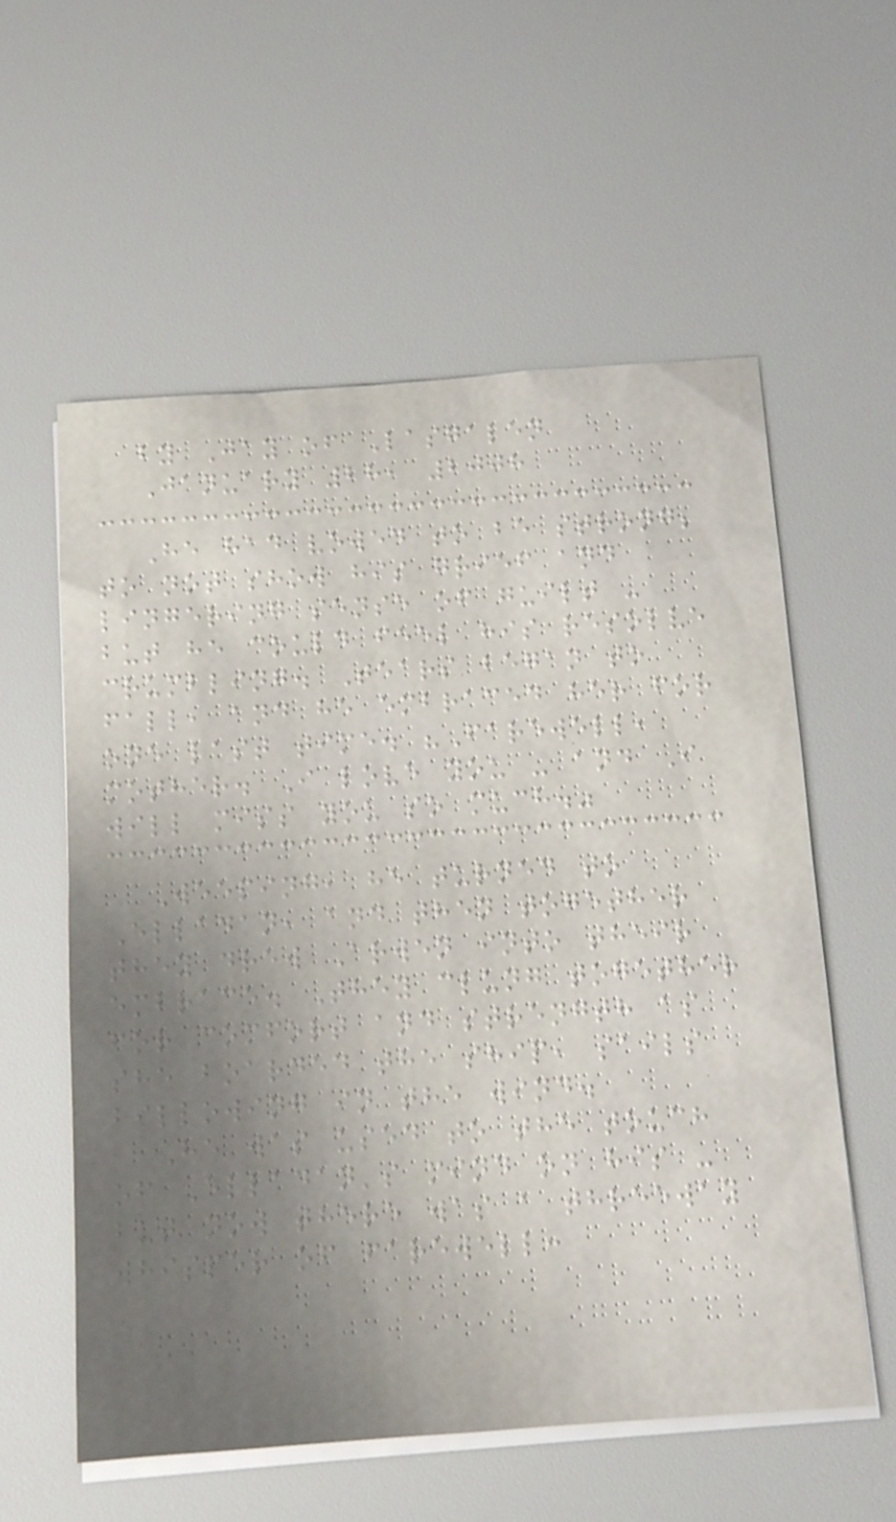by Jay of Lasgalen
January 28, 2008
He had vowed to be strong;
to not show his grief and
lingering sense of guilt -
but he could feel his resolve
crumbling. Tears began to
fall, and he embraced her for
one last time. "Farewell,
mother. I love you - and I
will miss you so much."
Weeping, he turned to
Elladan, and then together
they drew Arwen into their
embrace. They clung together
for comfort and strength as
she boarded the ship, sails
billowing in the wind.
He was used to the touch
of Elladan's mind on his -
but now there was a threeway
whisper of farewell:
